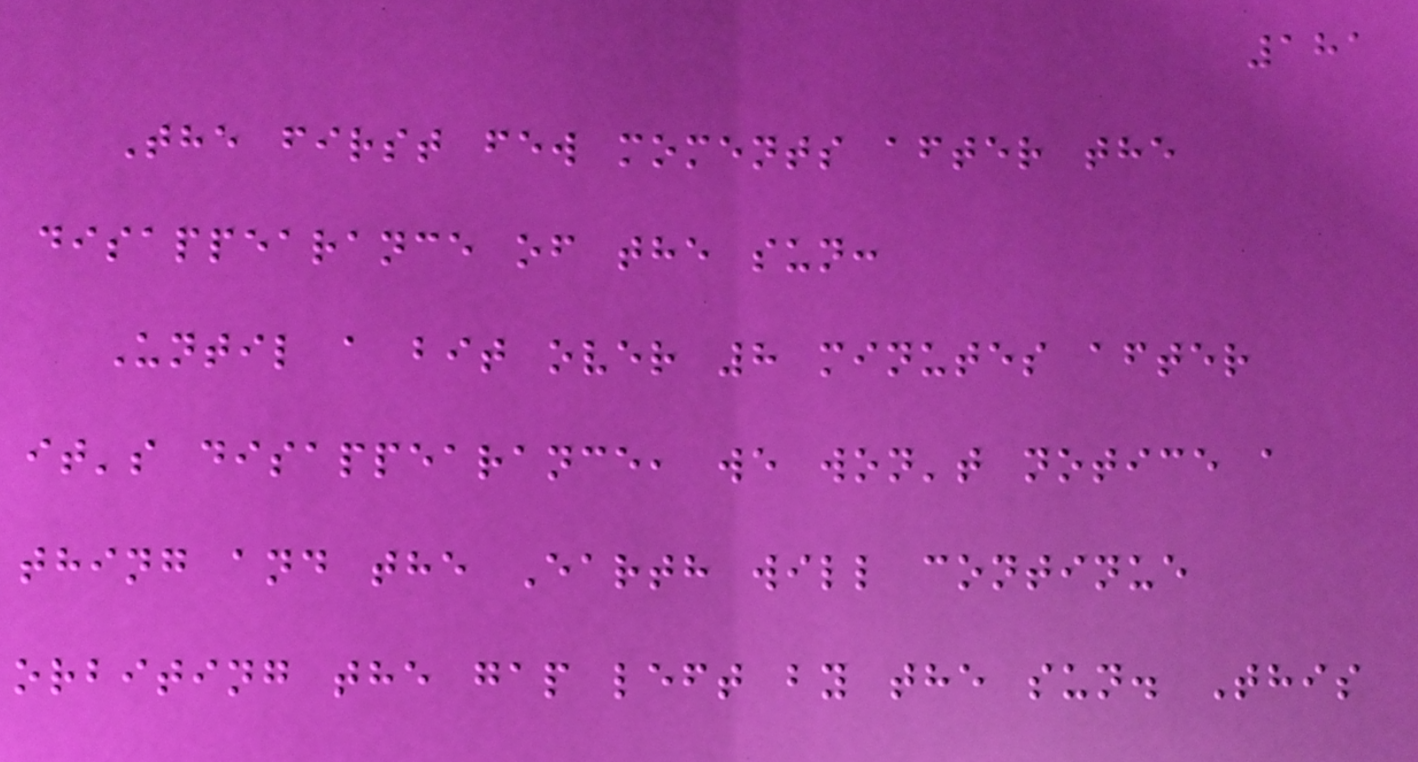181
The first few moments after the
disappearance of the sun:
Until a bit over 8 minutes after
it's disappearance, we won't notice a
thing and the Earth will continue
orbiting the gap left by the sun. This
